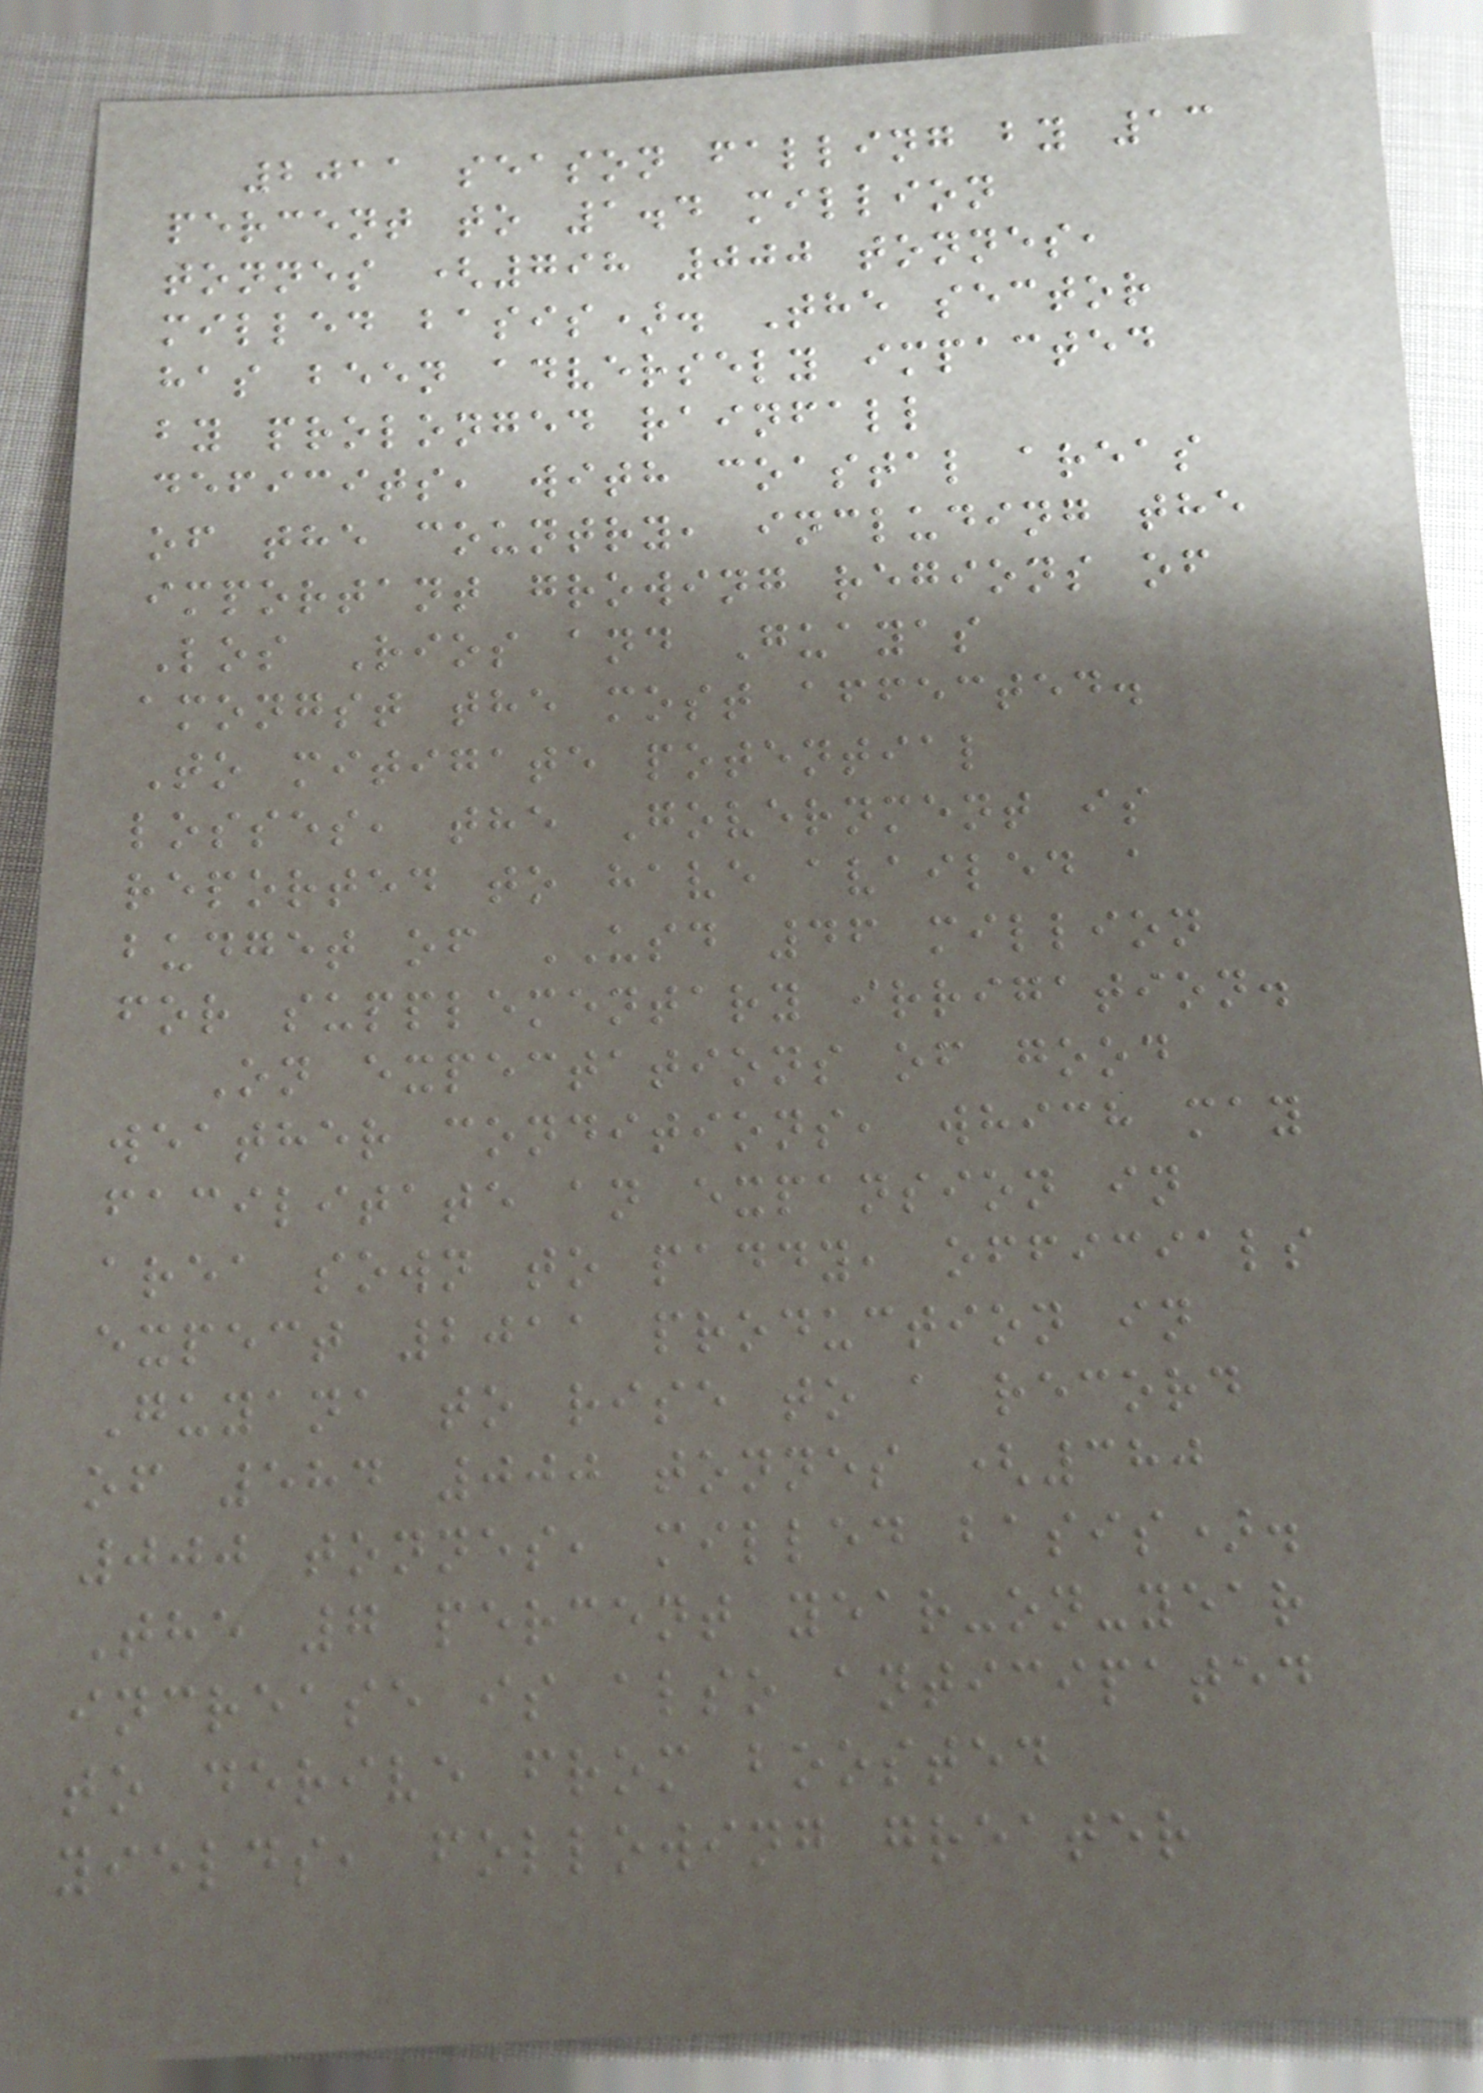2011 season falling by 13
percent to 1.4 million
tonnes (798 000 tonnes,
milled basis). The sector
has been adversely impacted
by prolonged rainfall
deficits, with coastal areas
of the country, including the
important growing regions of
Los Rios and Guayas
amongst the most affected.
To mitigate potential
losses, the Government is
reported to have availed a
budget of USD 46 million
for supplementary irrigation.
On expectations of good
weather conditions, which may
facilitate an expansion in
area sown to paddy, officials
expect 2011 production in
Guyana to rise to a record
of 584 000 tonnes (380
000 tonnes, milled basis).
The 7 percent year-on-year
increase is also anticipated
to derive from boosted
yields, following greater
